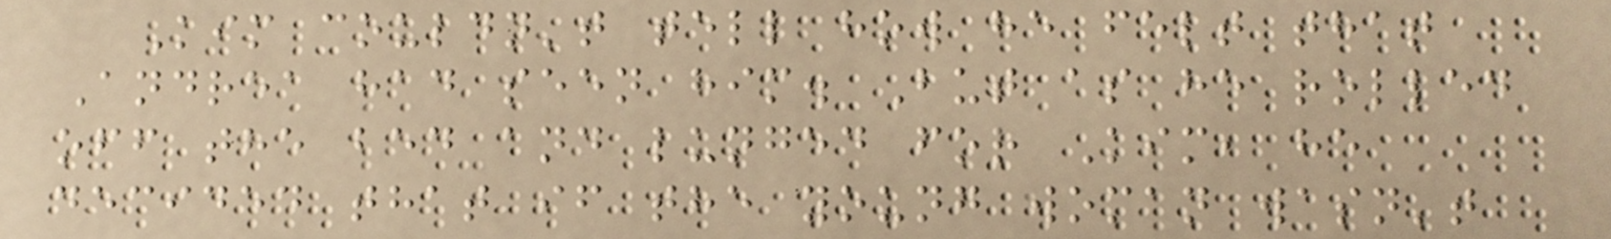Kim couldn't tell how he felt that
Andrea had seen him. But as he rolled
off the bed and lunged for Kim, he
decided that if the young woman wasn't
